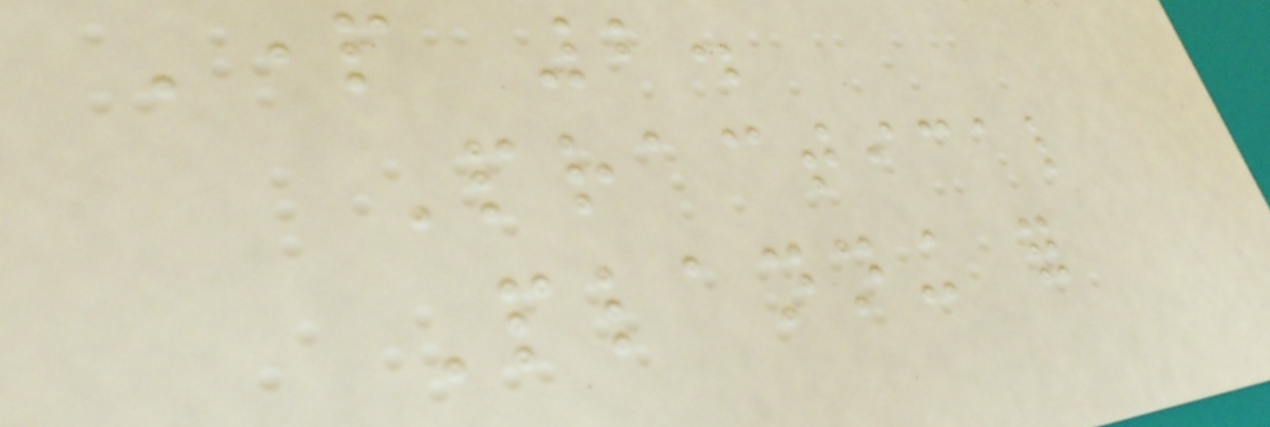Part 2.
Practical
Planning for
